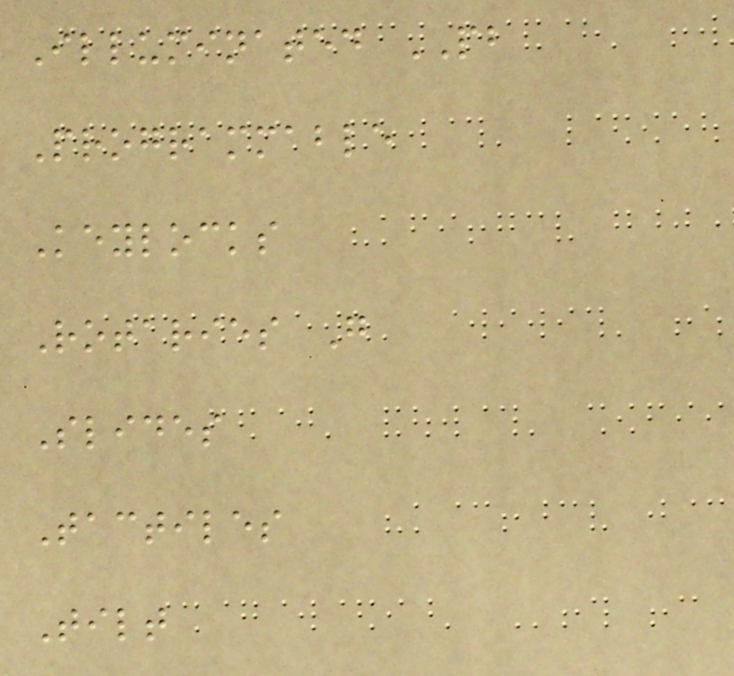Illuminated PB
Programmable
Keylocks
Rotaries G
Slides
Tactiles
Tilt
